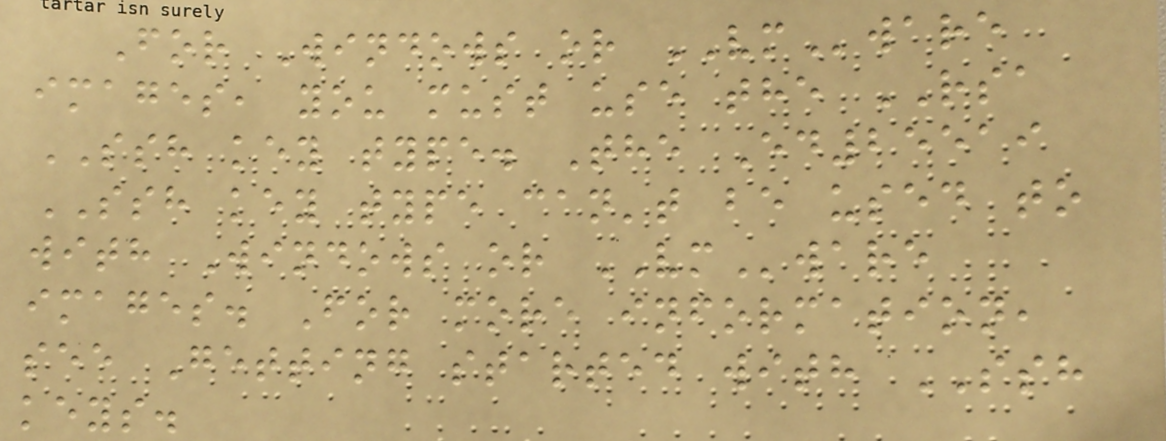For Windows or VMware
images, you must use the RSA
SSH key type. The Ed25519
SSH key type can't be used to
with Windows or VMware
images. For more information,
see Getting started with SSH
keys.
